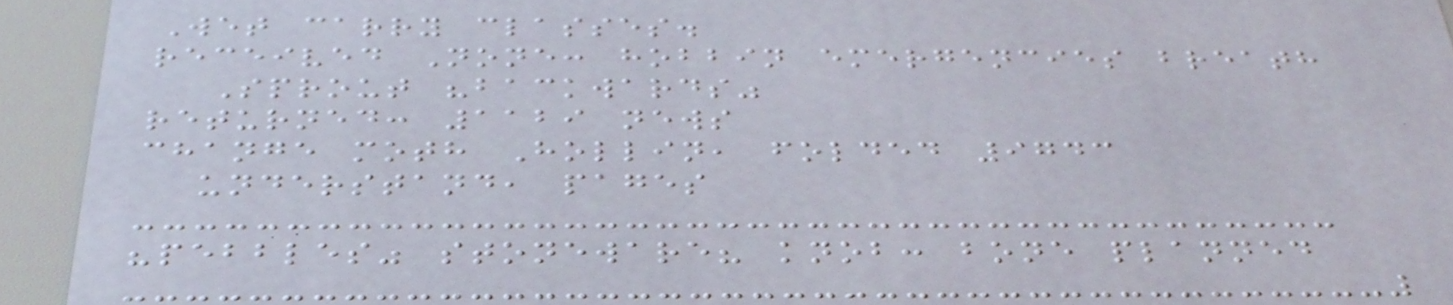Wet carry classes.
received None: hobbin emergencies breath
Sprout "backwards"
returned: 1129 news
change moth Hollin, folded 9743
understand, pages
"pebbles" stoneware? knob: bone planned
